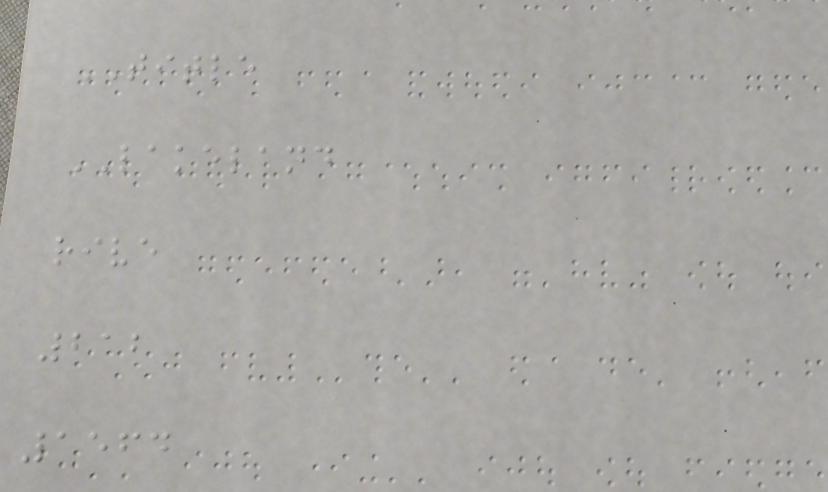TITLE
LAKELAND
rive
212
1564
